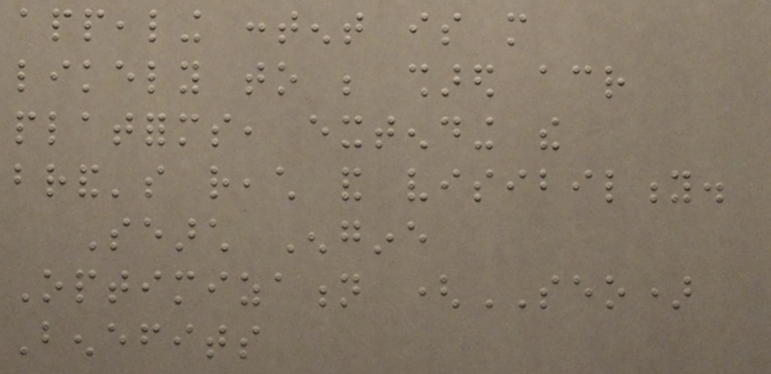appealing content is more
likely to be shared across
platforms, extending the
brand's reach and visibility.
Search Engine
Optimization (SEO)
Benefits
